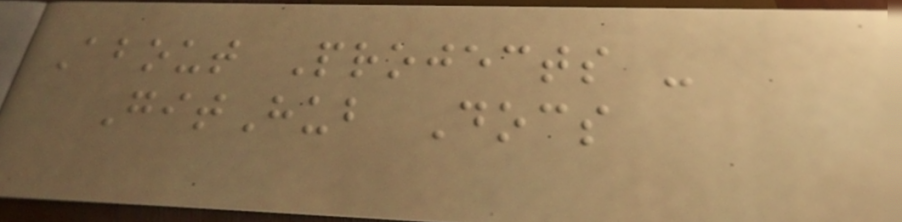About Projects -
GitHub Docs
